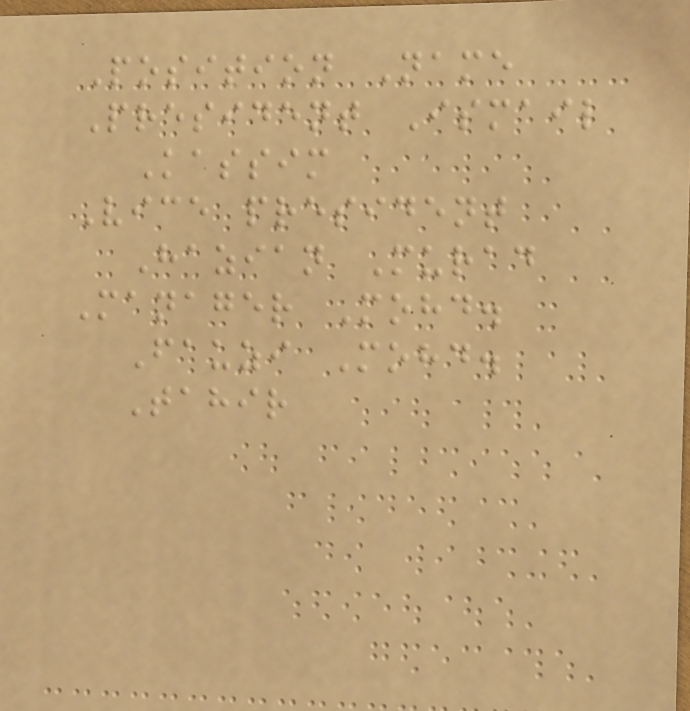Position Name
President Ismail
Kassim
Vice president
Hazian Murad
Manager Mohd.
Fauzi Mohd.
Tahir
